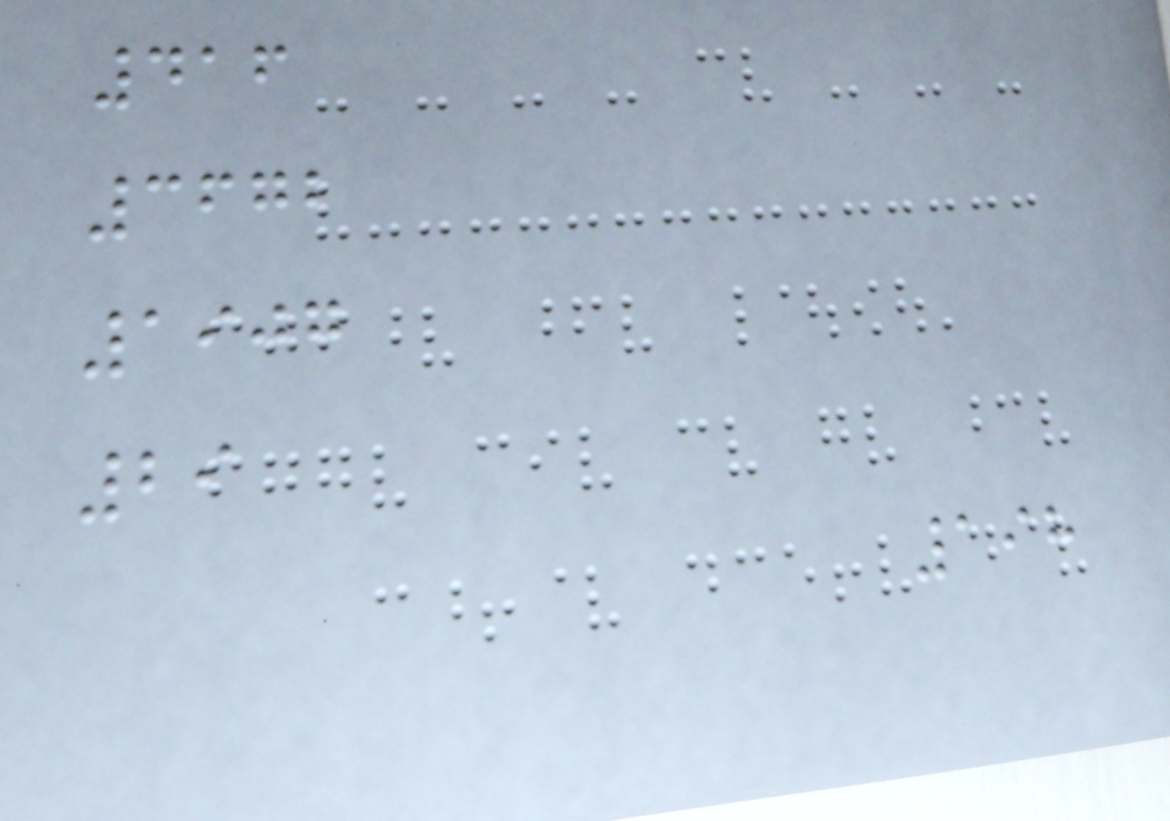416
3672
1907
29
198
